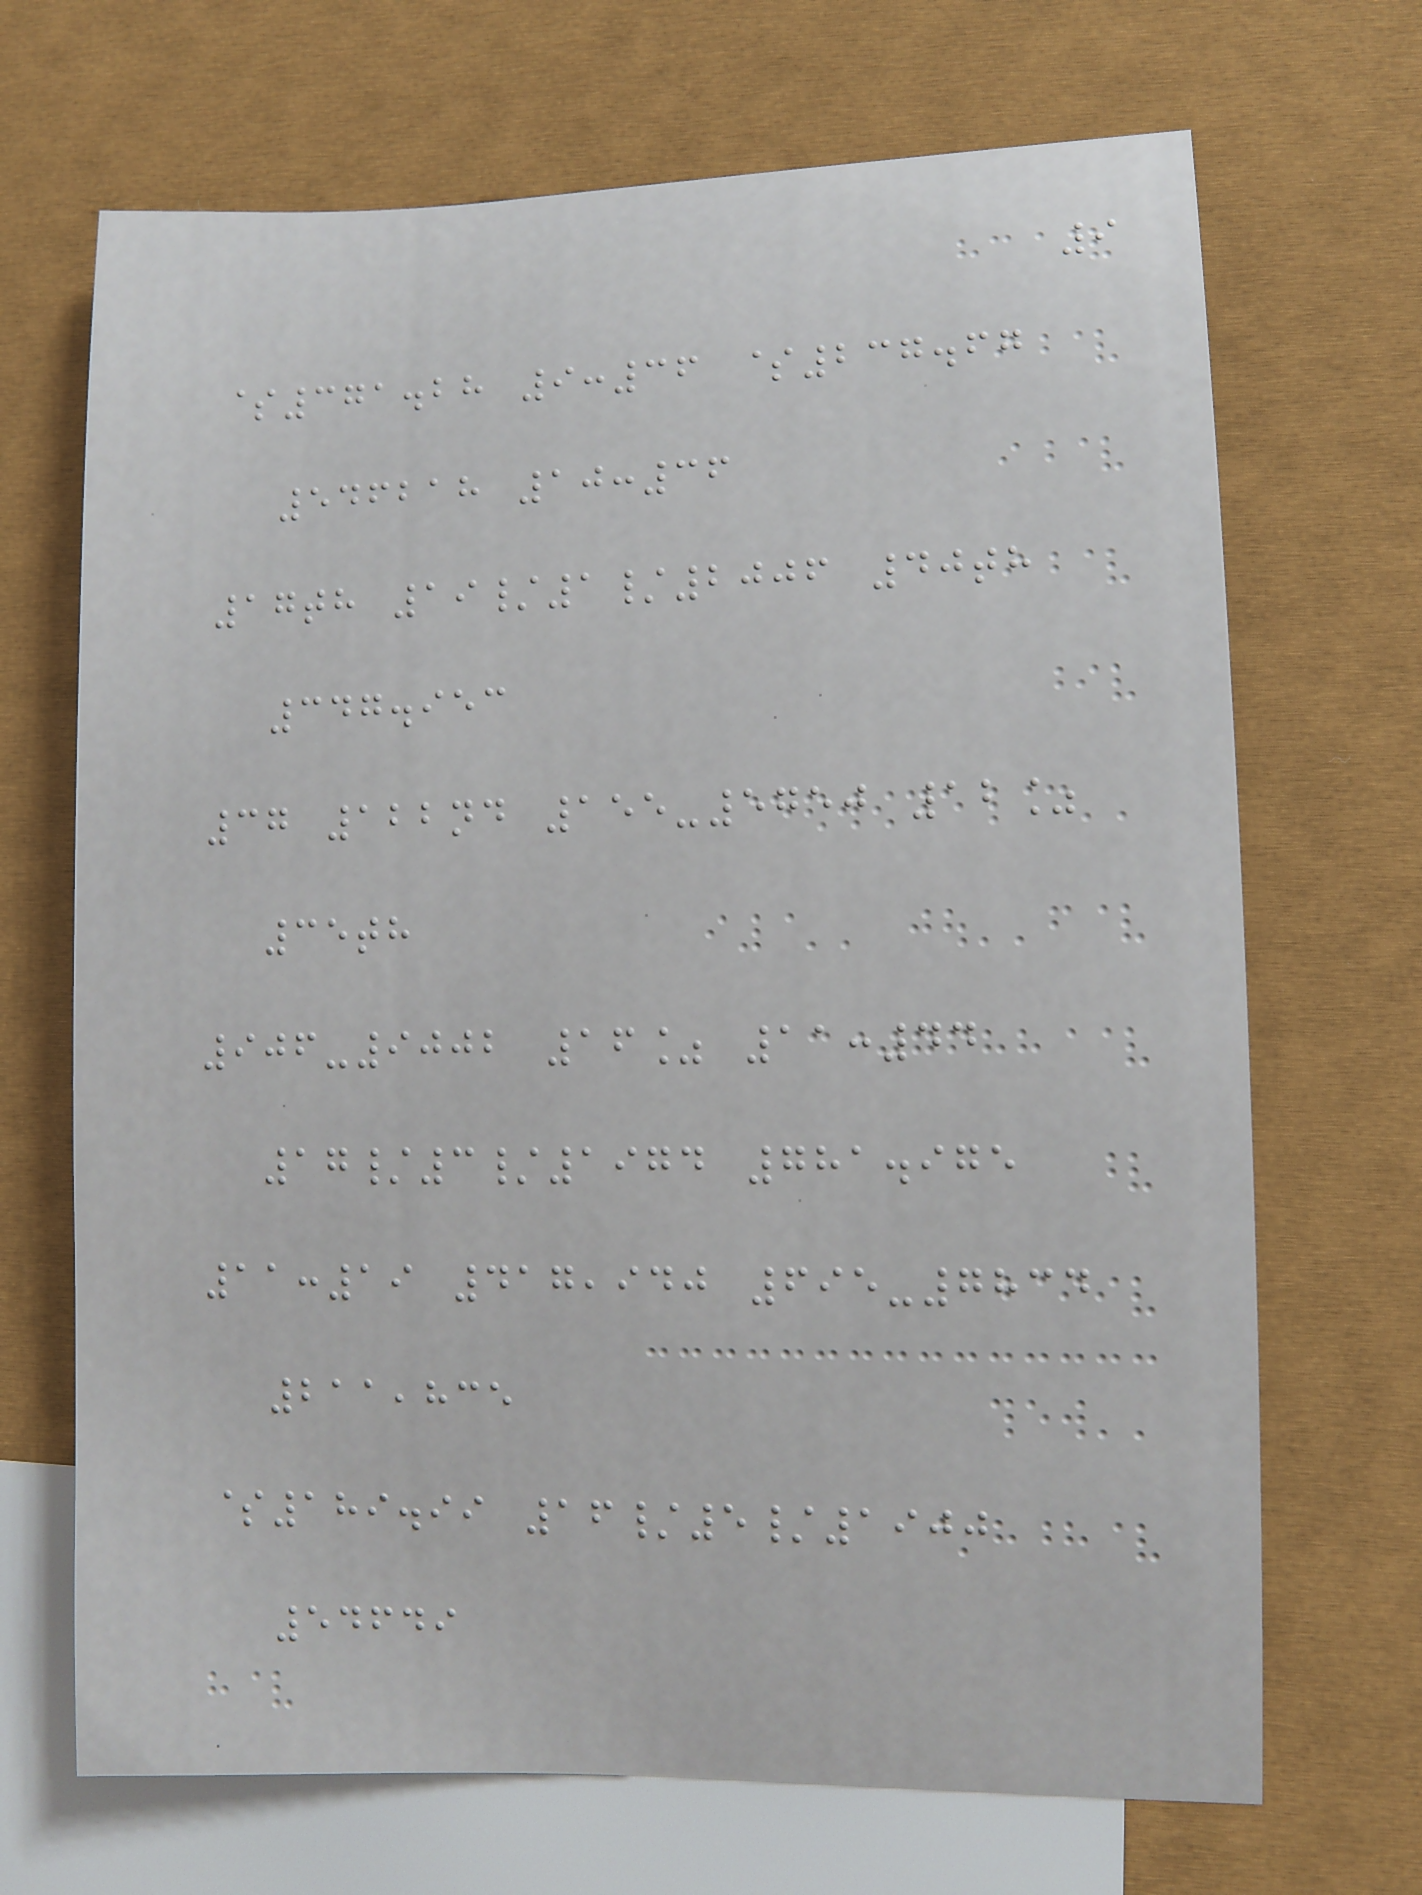9
$371.28 9:36 $237.67
546218 10:36
17th 19/1/2006 40th
347.953
37 122nd 155-5750 12%
35th
906-9002 16% 11:44
17/3/1974 781.975
11:19 417,940 695-7834
211,835
$189.99 16/5/1900
54649
